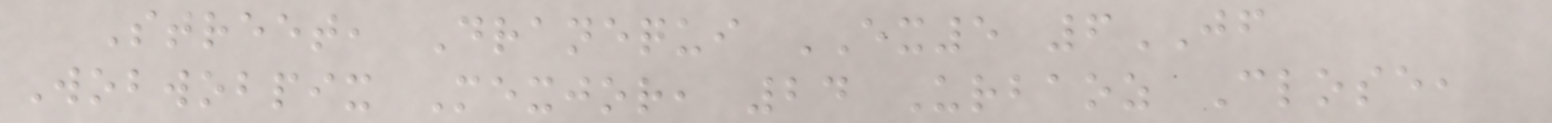Street, Dranequi EX5 6JF
Wobwobpix Mexjor, 24 Urbaoz Close,
